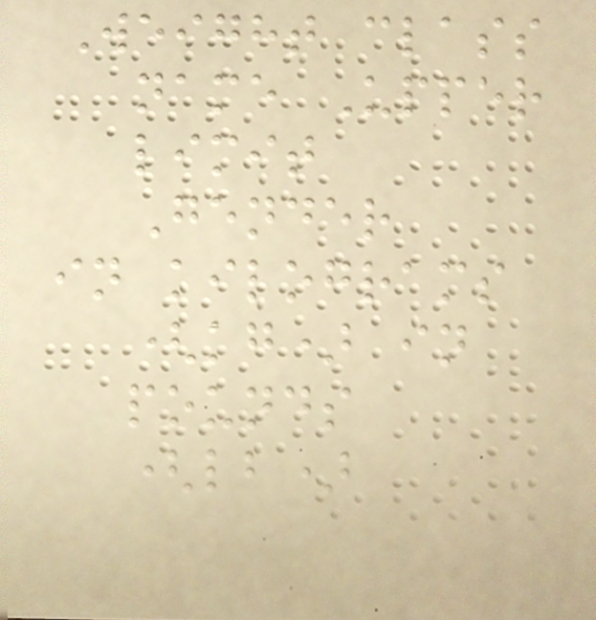Weight class
name Upper
limit
Gender
in kilograms
(kg) in
pounds
(lb)
